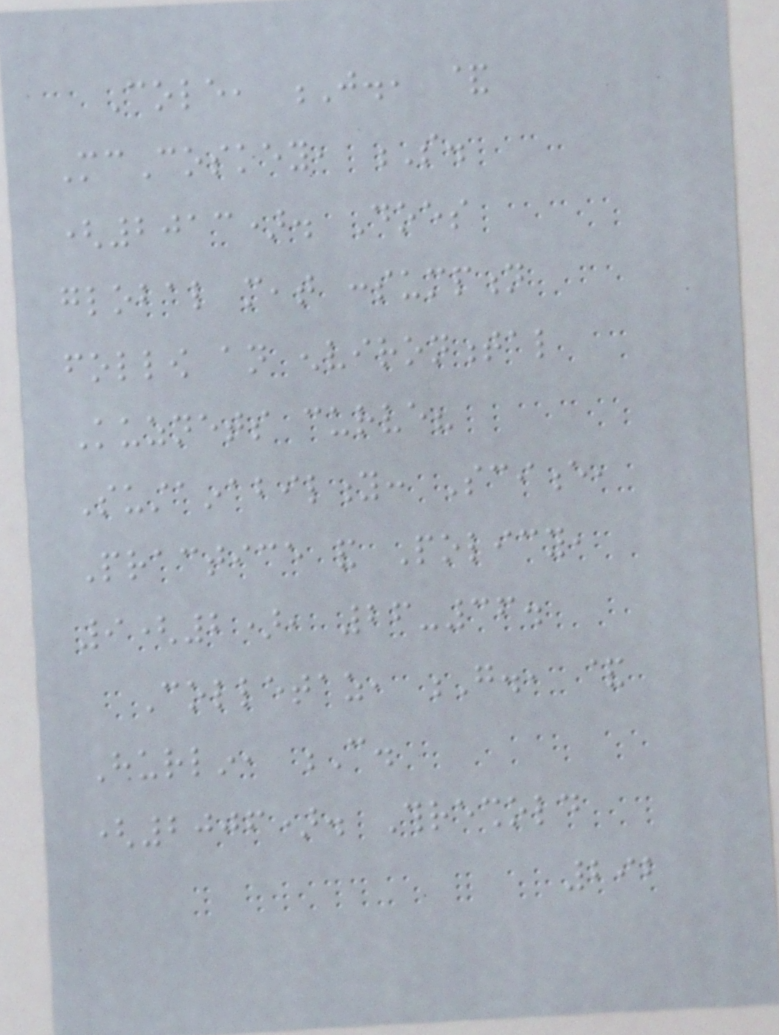Cole, J., &
McCoskey, S.
(2013). Does
global meat consumption
follow an environmental
Kuznets curve?
Sustainability: Science,
Practice and Policy,
9(2), 26-36.
Colletaz, G., &
Hurlin, C.
(2006). Threshold
292
